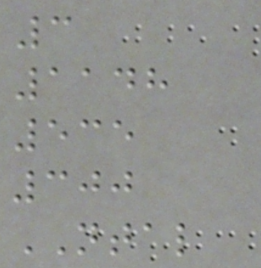3
1148
535
300
NTAL
